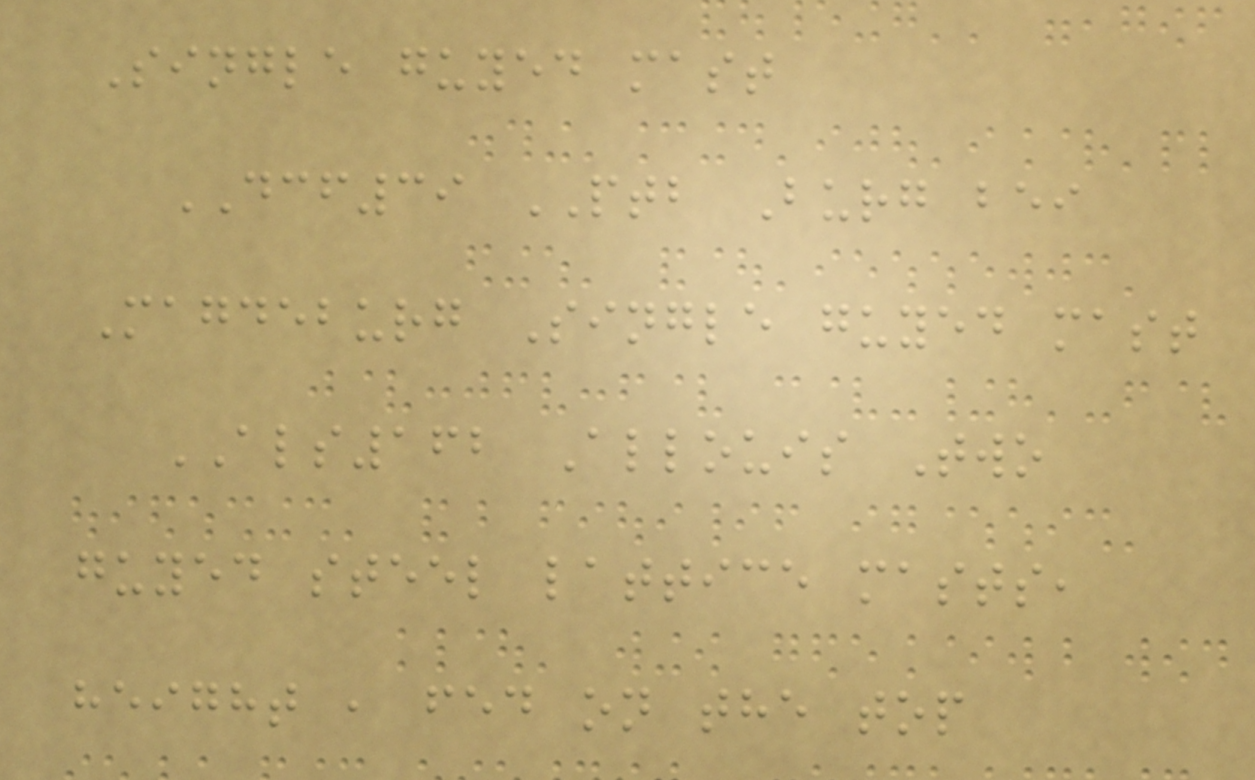Single guyed mast
DCF39 PTB Burg bei
Magdeburg Single guyed mast
ALS162 Allouis Two
guyed steel lattice masts,
height , fed on the top
